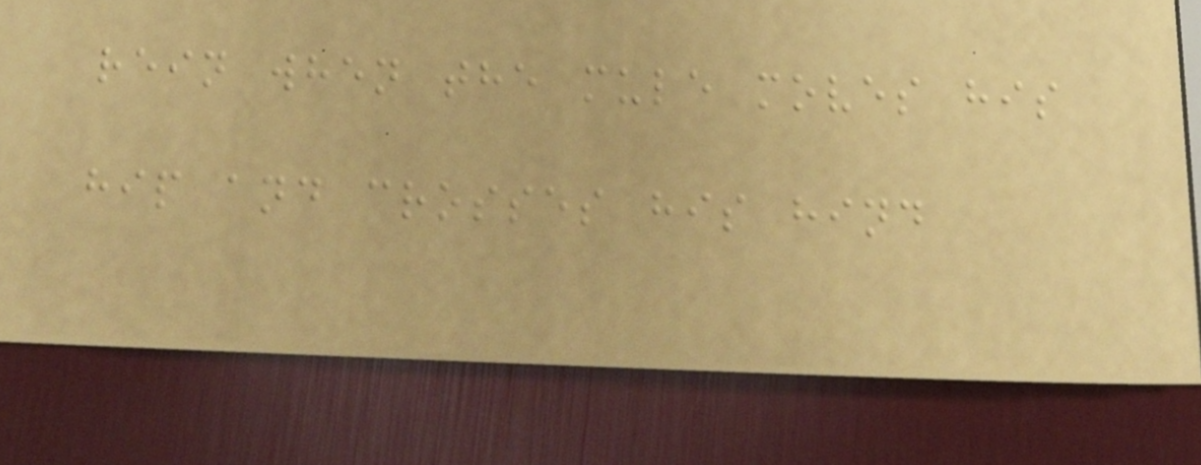rein when the mule moves his
hip and crosses his hind
